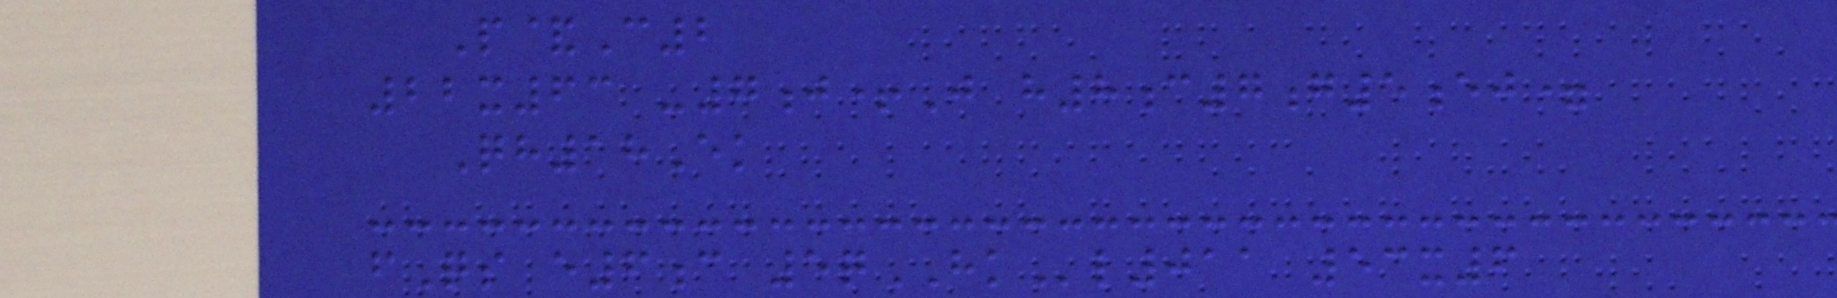P&C2
22x63 -7j+J h8c7g5ej=
Qh18Ek
fQs e6c 5qHKl011 53x6
